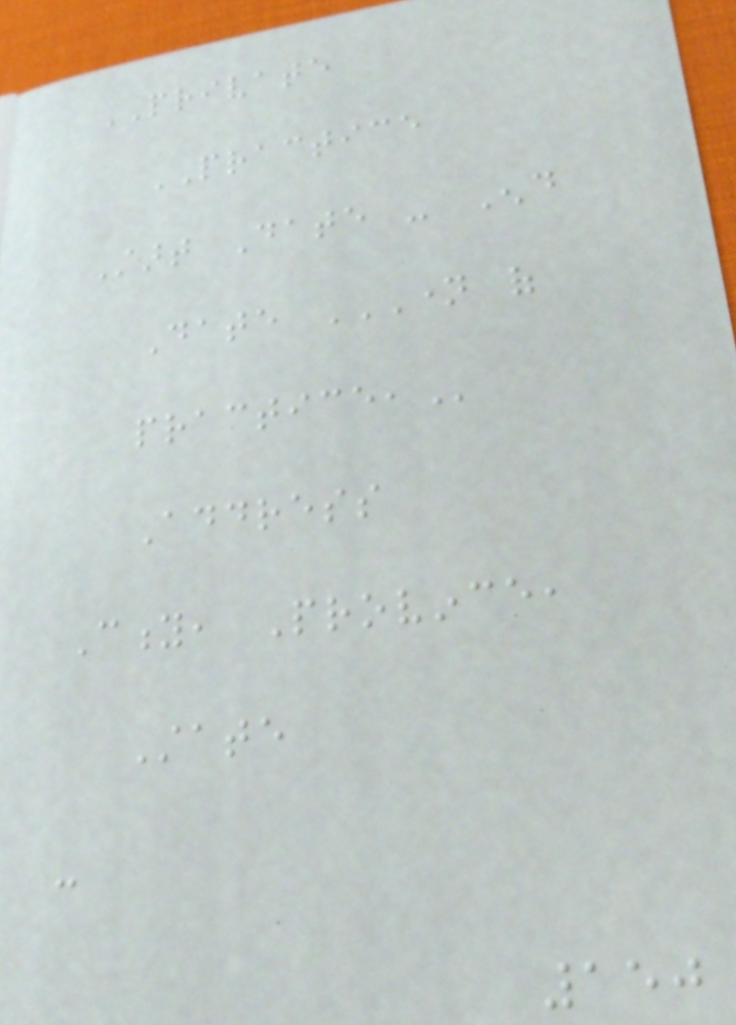PRIVATE
PRACTICE
Start Date - End
Date NAME OF
PRACTICE,
Address
City, Province,
State
-
150
